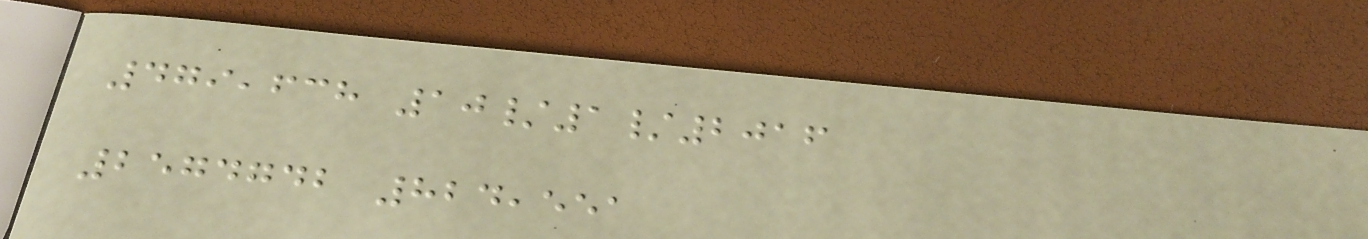479,638 10/1/2016
2574742 824,551
